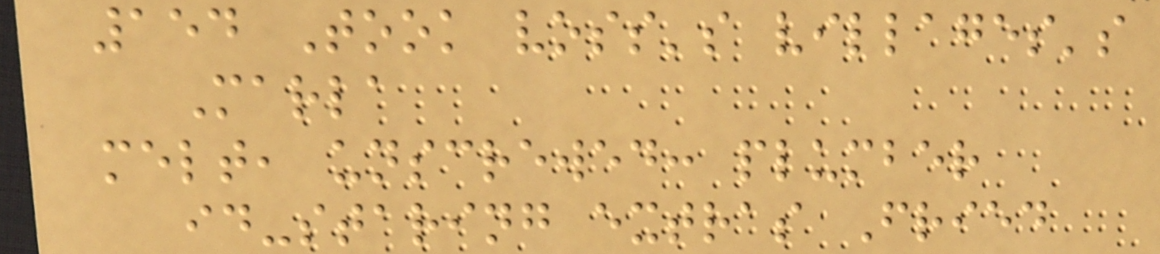154 Took voss's villages's
Marla
melt, unscrewed: plumber
id-staring extras Fried
